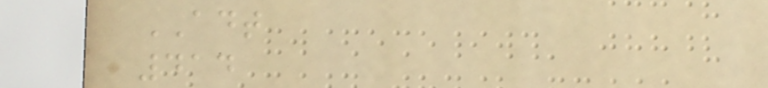ADT
414
